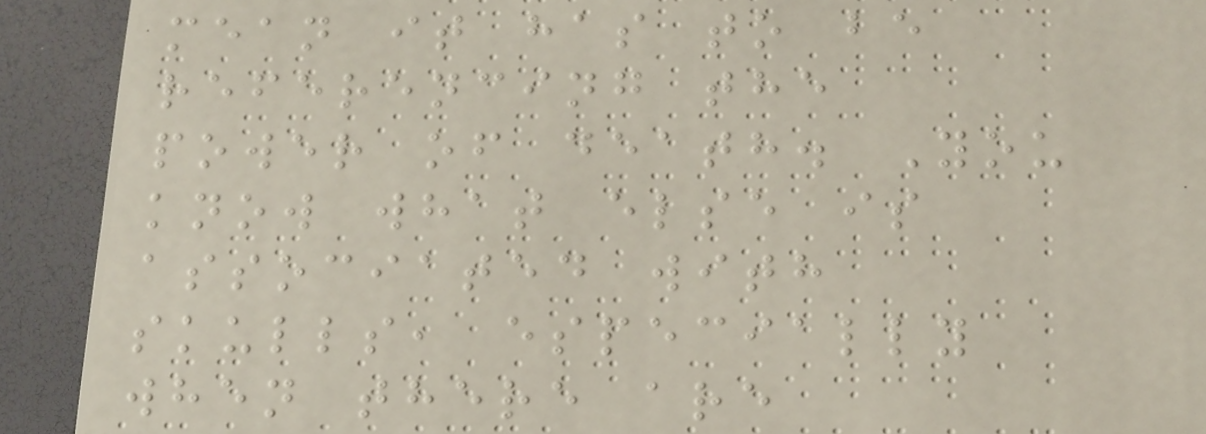mean it has to be
referencing the
power of death. You
know what else is
associated with
skulls, especially
when there are
